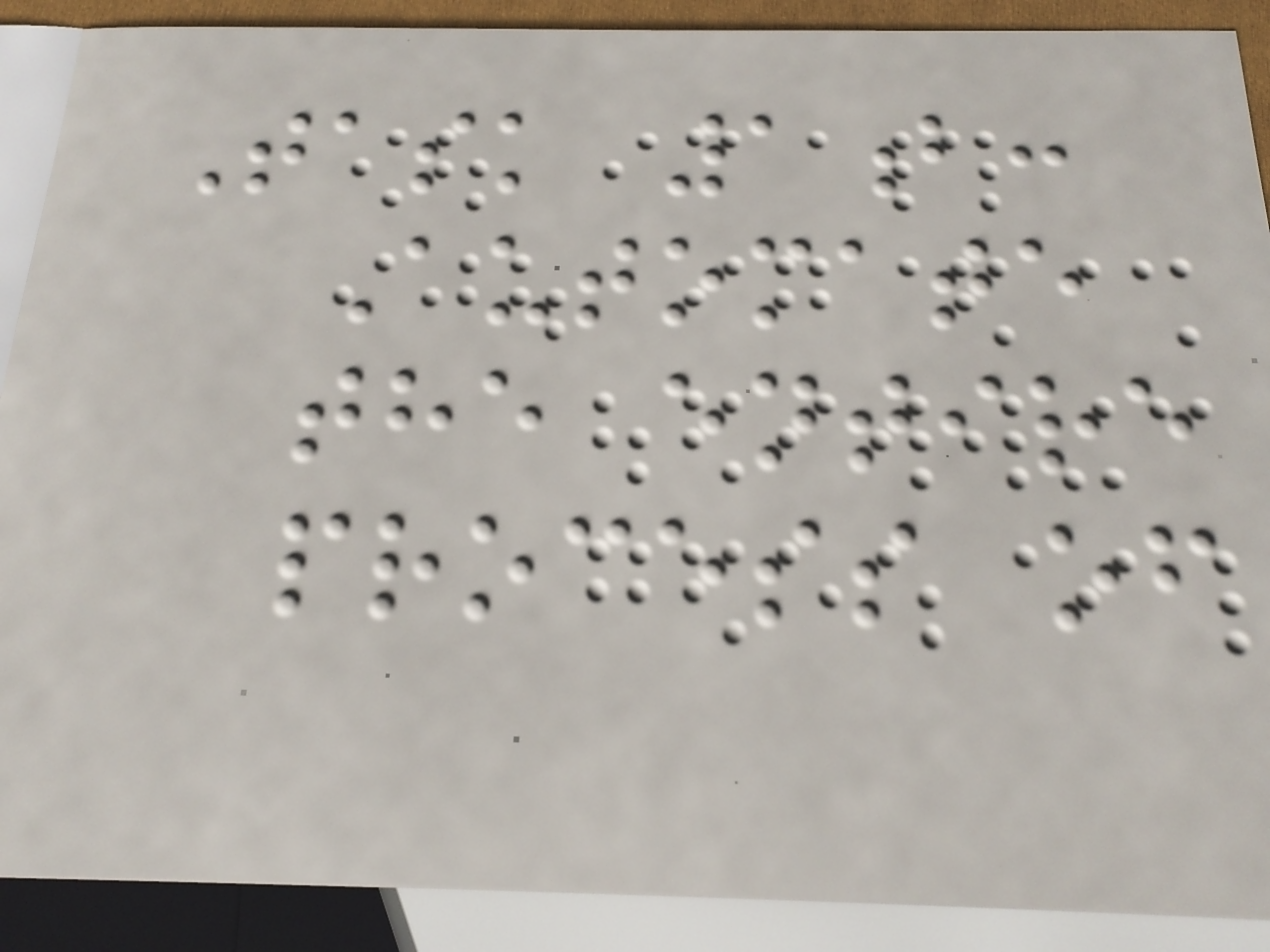Task 1b:
Automate
the entire
process of
